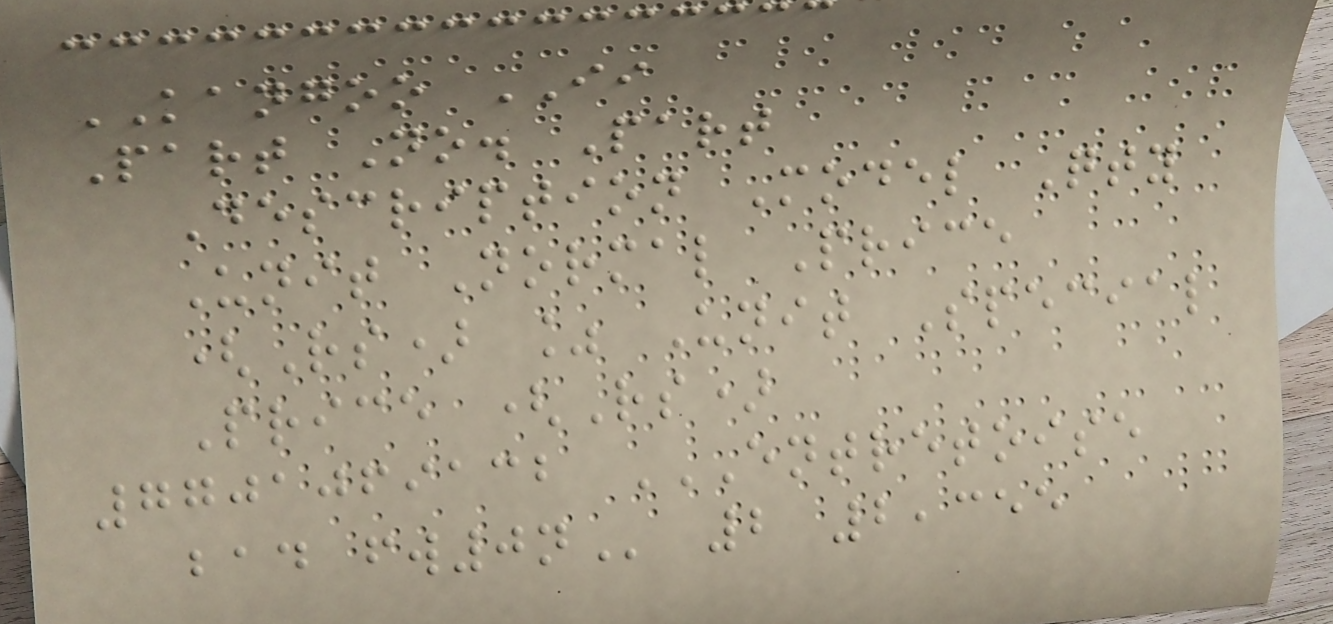KANGOO II
Part No. Part
Description Model Qty
Unit Normal Price
(Rs) % Unit Special
Price (Rs)
7701069132 ENTRETOISE
BAD FW0N 2 2,355
